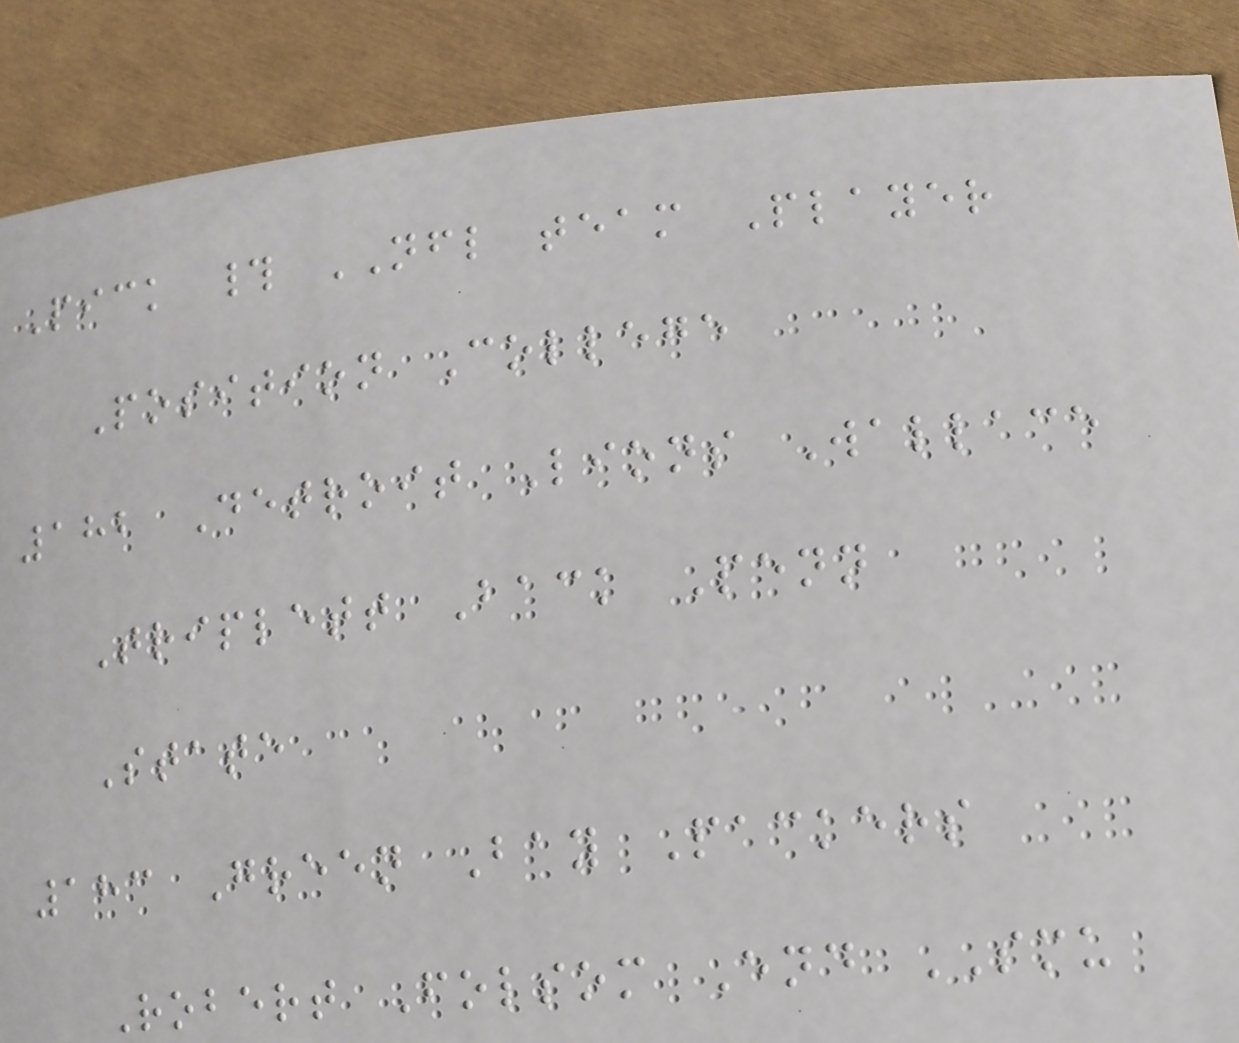Pick # NFL team Player
Position College
182 Detroit Lions Wallace
Triplett Back Penn
State
183 Green Bay Packers
Robert Folsom End SMU
